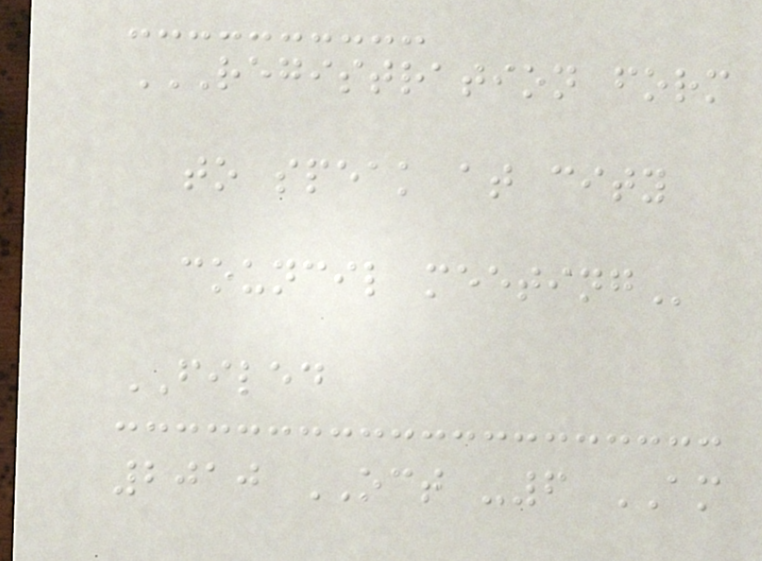REGISTRATION FORM
TO SPEAK AT CITY
COUNCIL MEETING
FILED
2010 OCT -6 AM
